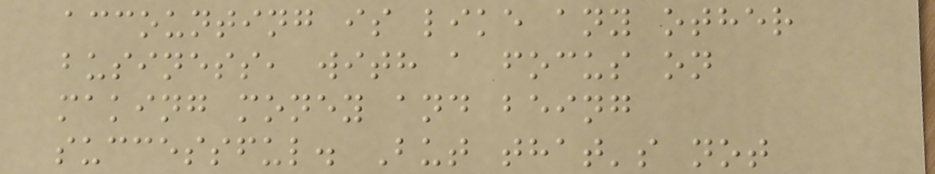accounting is like any other
business, with a focus on
making money and being
successful. But that's not
